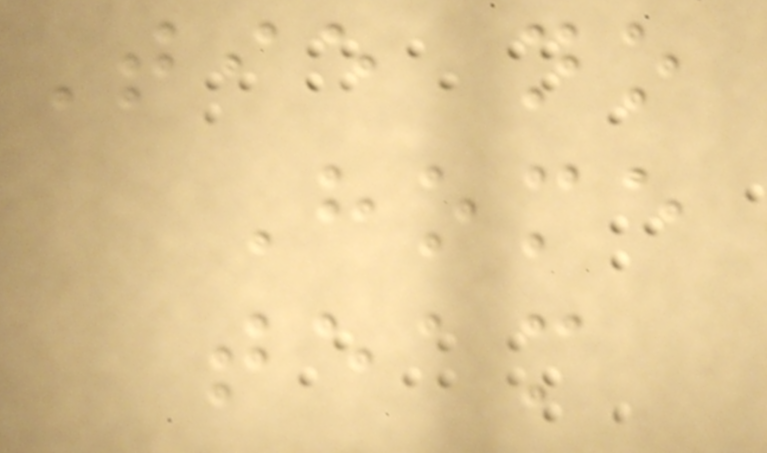Tie no
Home
team
